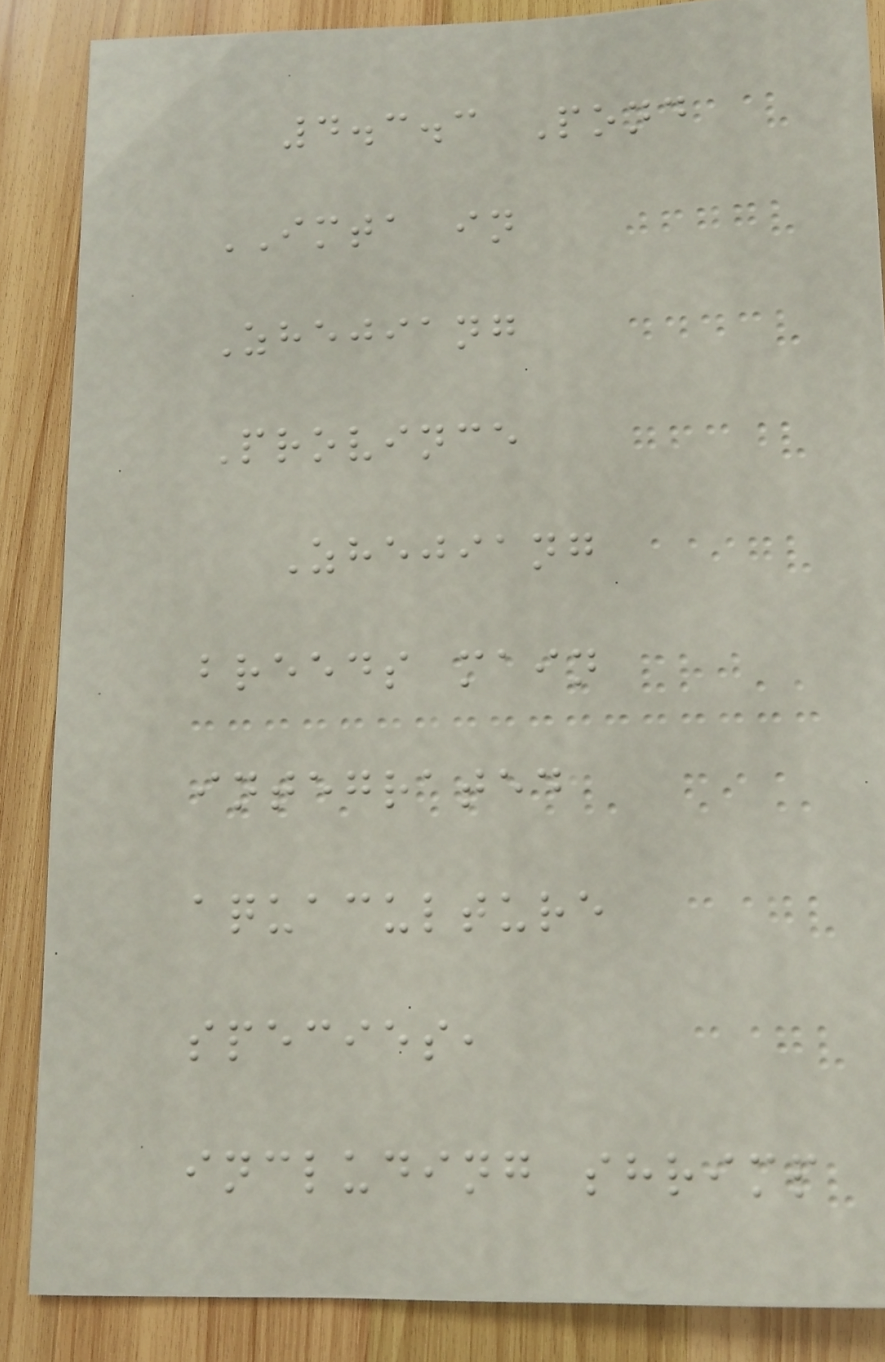4.3.3 Pond
IMTA in
Zhejiang
Province
Zhejiang
breeds main
integrated
aquaculture
species,
including shrimp
